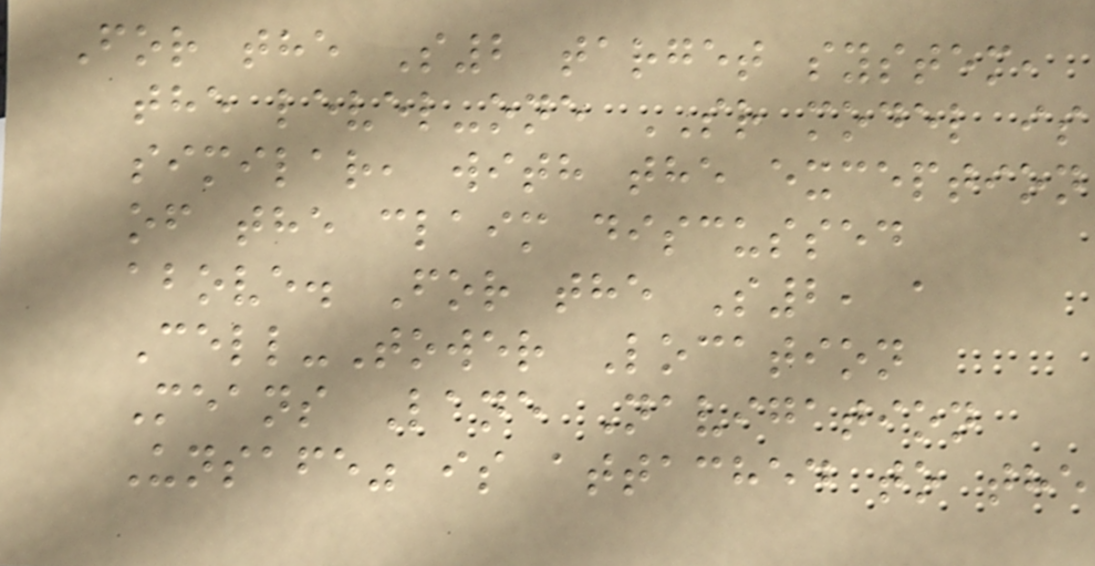For the S2 target system,
the level-one SR model is
similar, with the exception
of the claim discussed
above. For the S2, a
Cell-Tower Location
Means Lane Navigation
Unsafe" is attached to the
